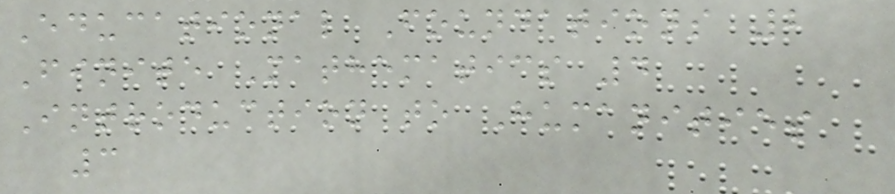Educational Foundations 2
Finite Mathematics 4
Introduction to Humanities
3
